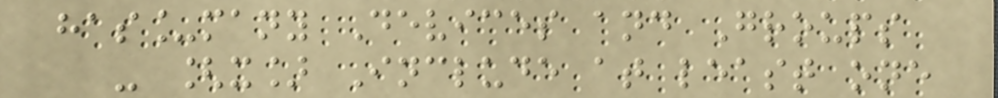has_many Devices and Groups
- [x] Include at least one
